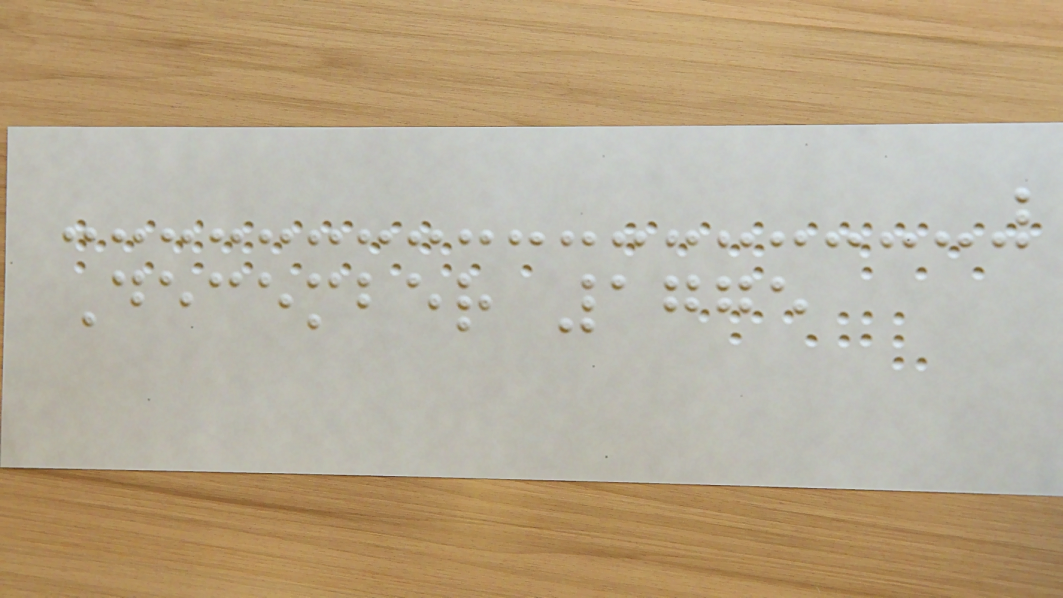December 1775
